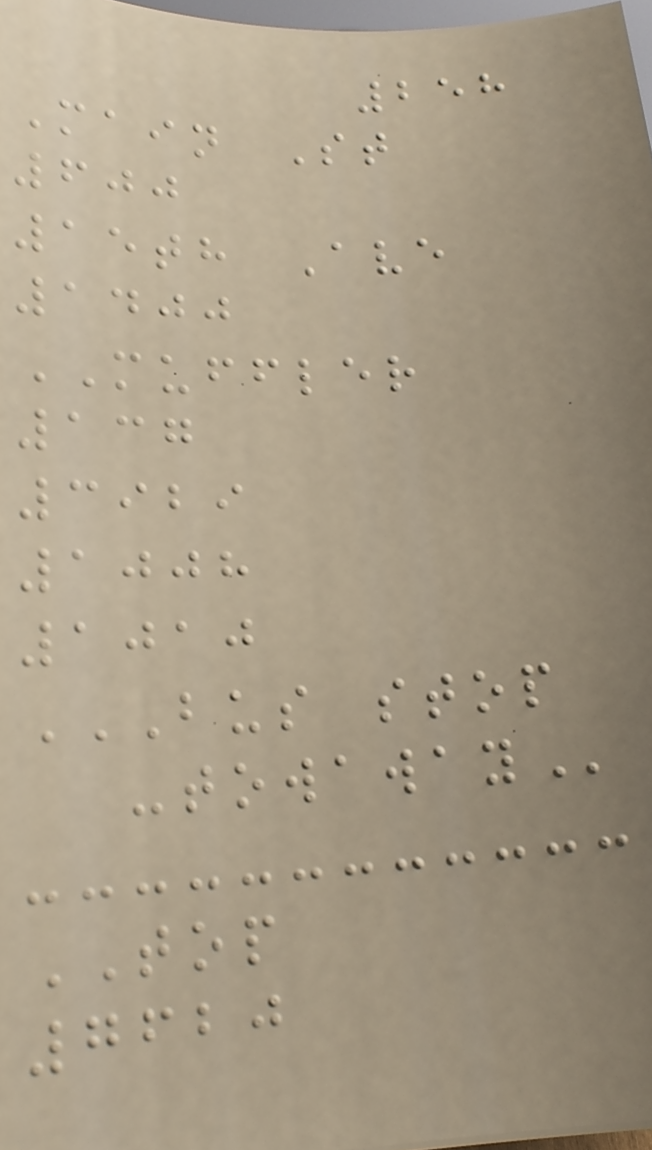258
Main St
600
15th Ave
1400
MUFFLER
137
3929
1008
1010
BUS STOP
-TOWAWAY
TOP
7620
